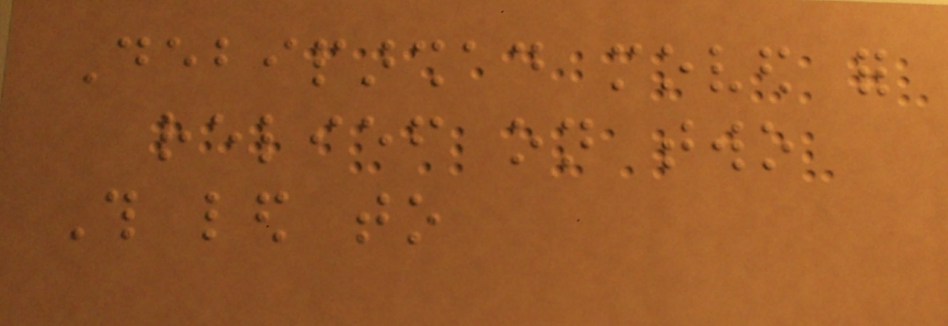Debiparshad moved for
relief on two
This led to
